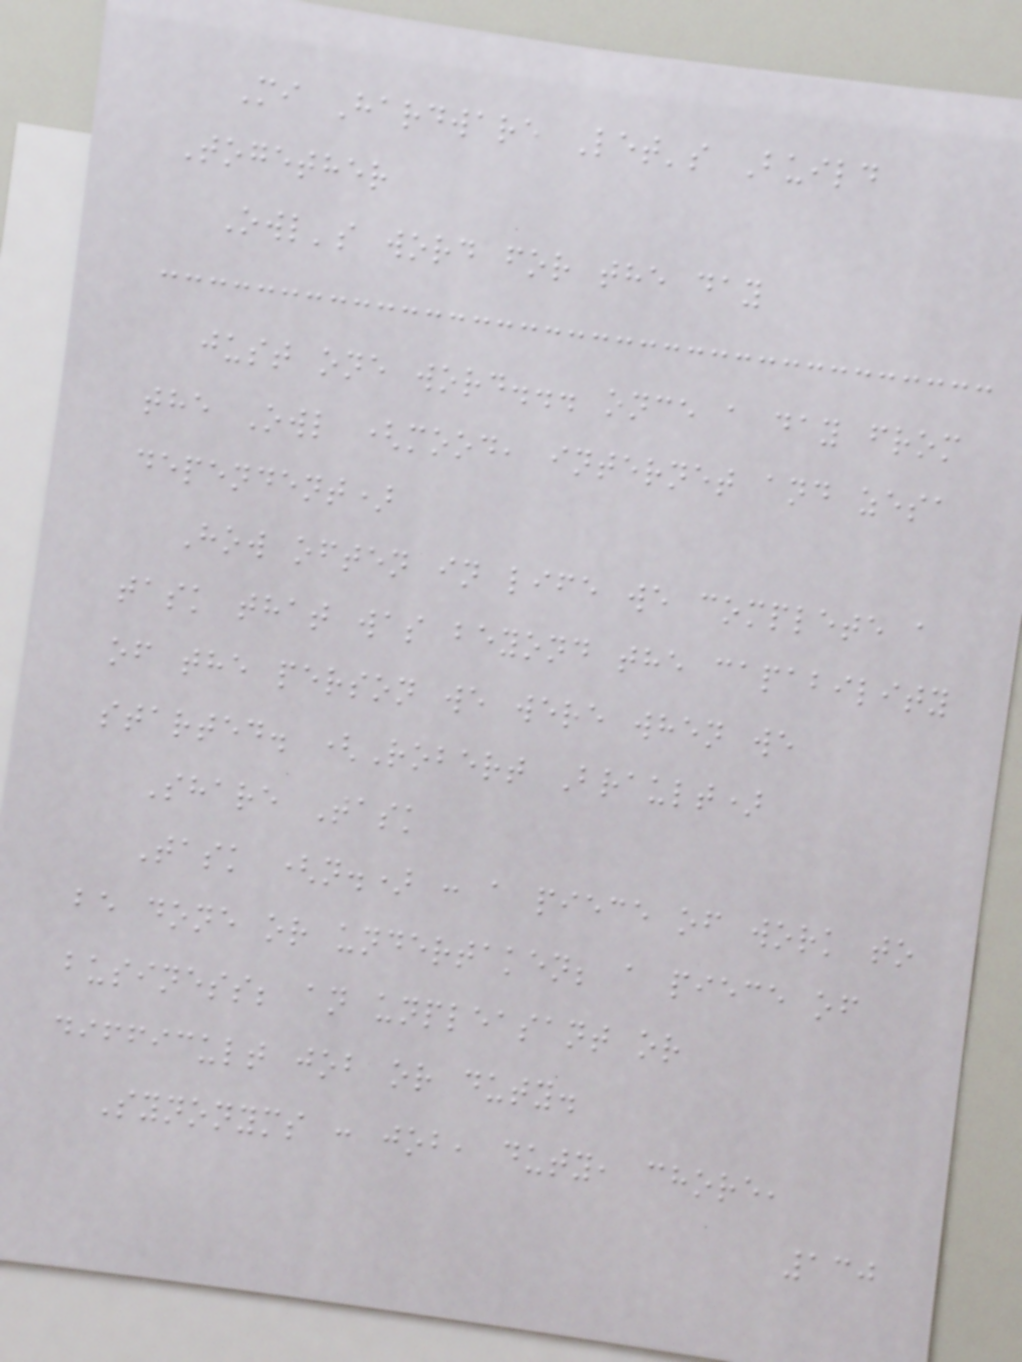Mi Hardware Let's Build
Together
Owl's word for the day
just one word... once a day from
the Owl (mood, internet and zesa
dependent)
How often in life we complete a
task that was beyond the capability
of the person we were when we
started. (Robert Brault)
Share Task
Task (n.) : a piece of work to
be done or undertaken; a piece of
business; an unpleasant or
difficult job or duty.
Synonyms : job, duty, chore,
130
